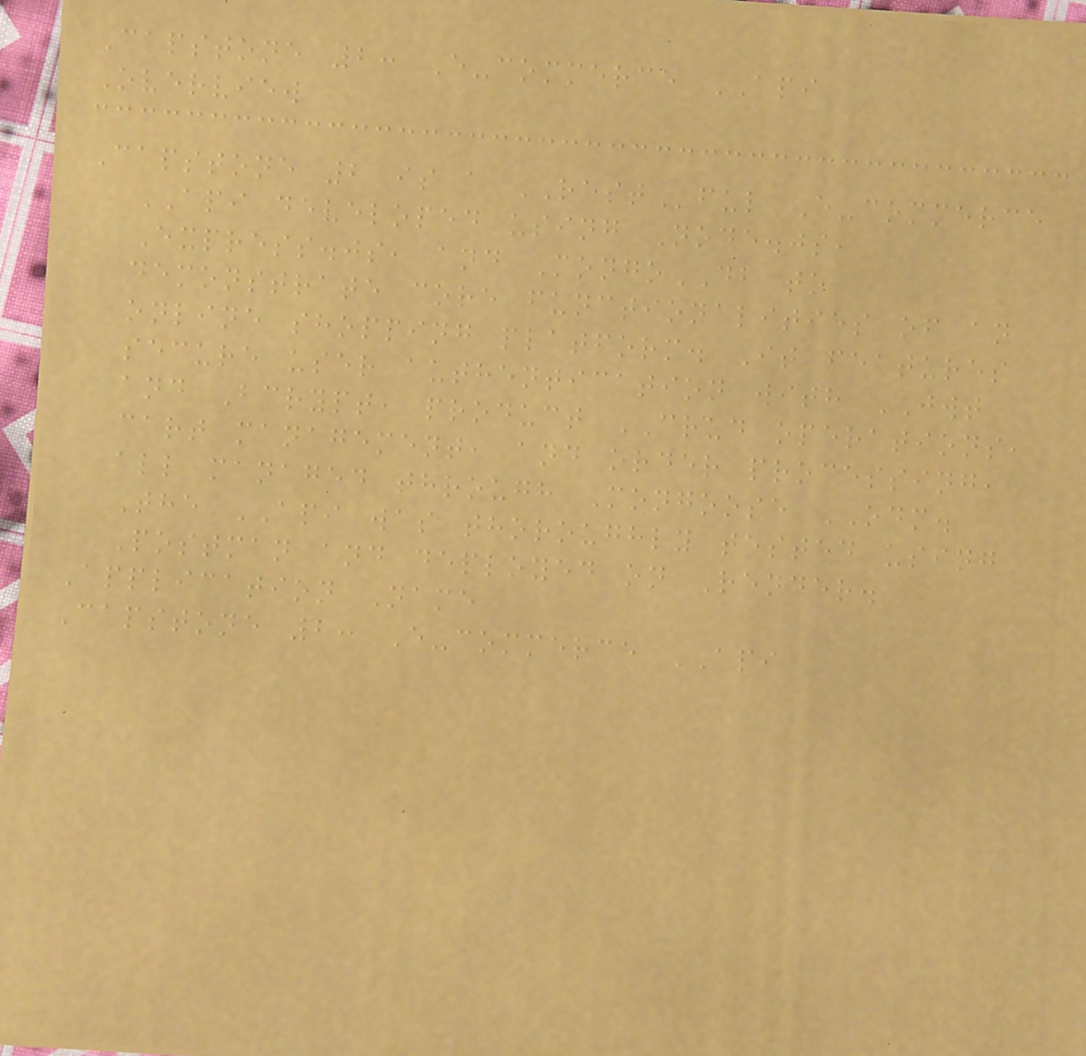Capstone 2: E-commerce API
Overview
Capstone 2 is a RESTful E-commerce
API developed using Node.js,
Express.js, and MongoDB to
demonstrate core functionalities of an
online shopping platform. It features
secure user authentication with JWT
and Bcrypt, product CRUD operations,
cart management, and order processing,
all managed through Mongoose ODM.
The API was thoroughly tested using
Postman and deployed on Render.
Application Name
Capstone 2: E-commerce API
